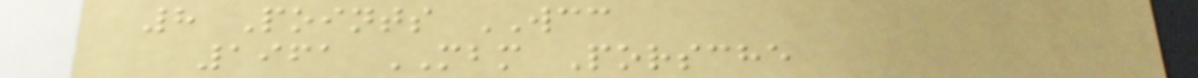8 Points WCC
1961 MBM Porsche
